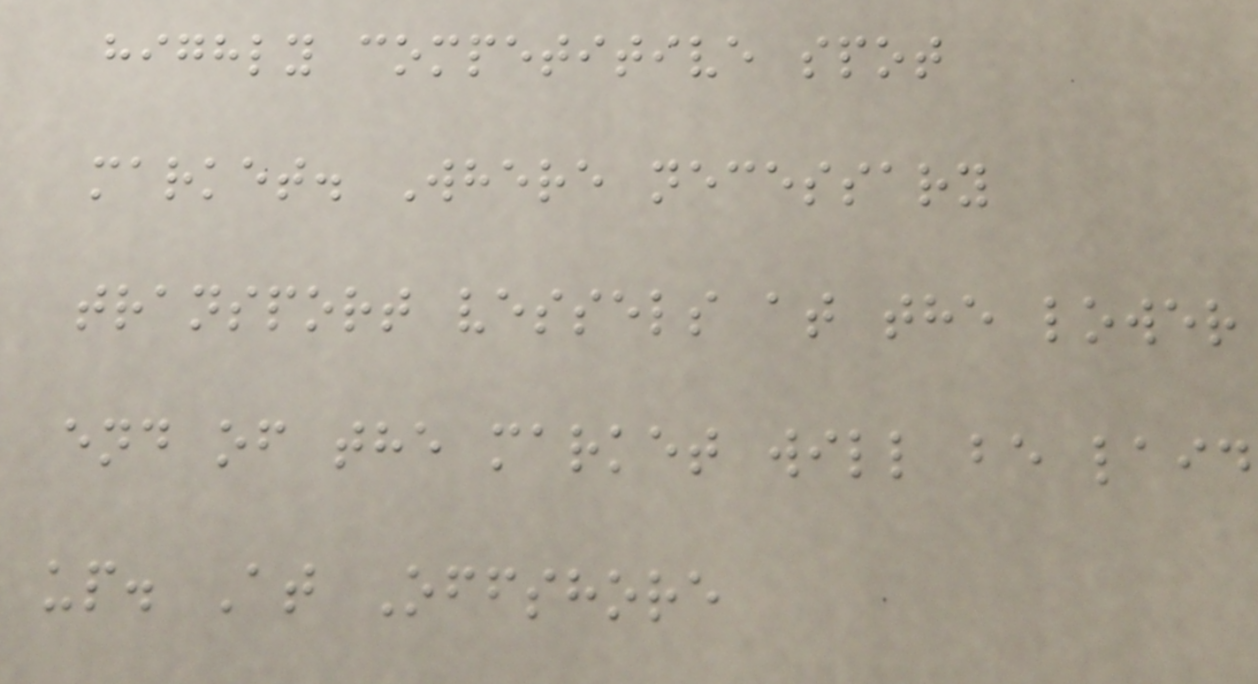highly competitive spot
market. Where necessary
transport vessels at the lower
end of the market will be laid
up. At Offshore
